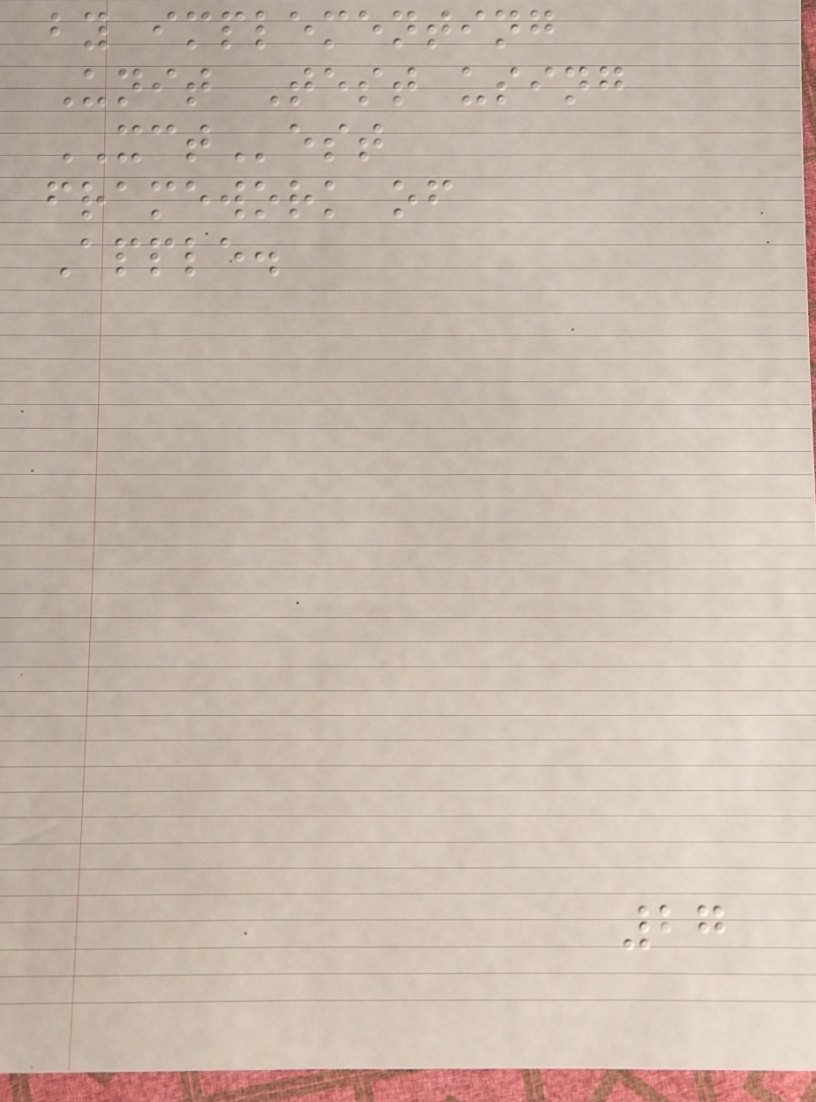by implementing
Unit Test using
XCTest
framework of
Apple.
27
